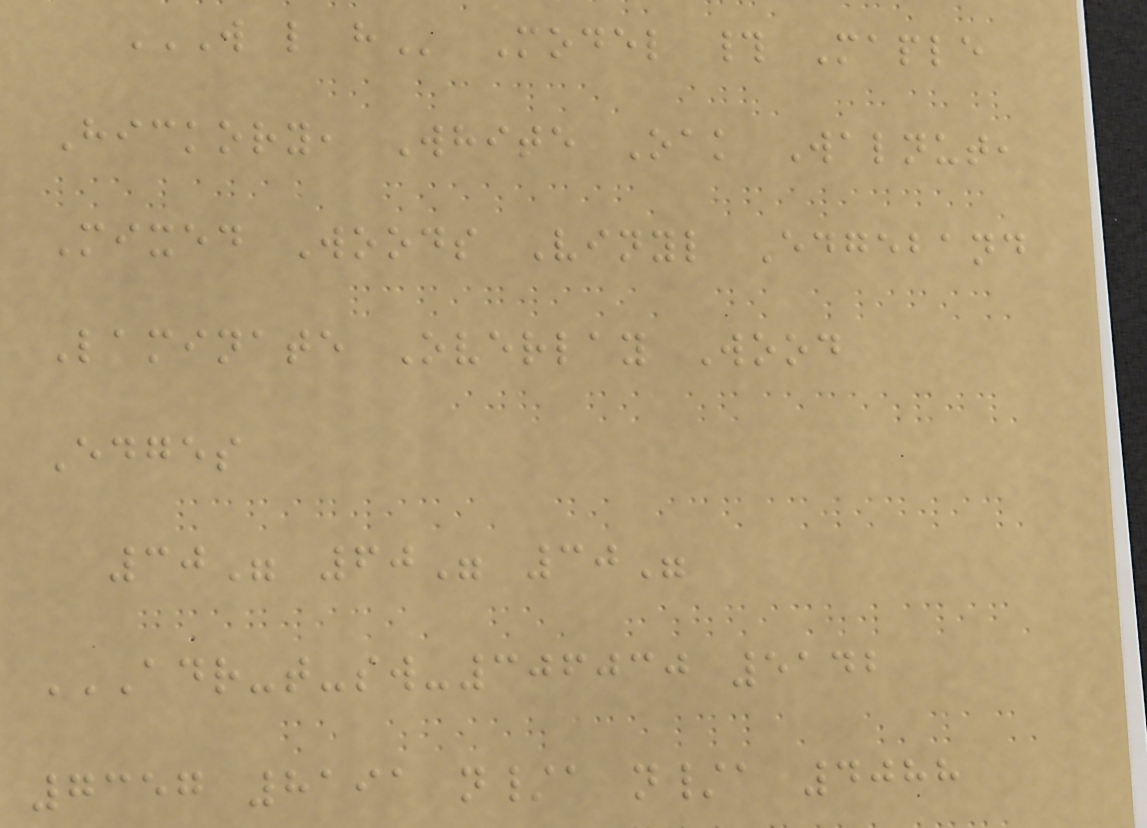W L H Model # Maple
Hickory, White Oak Walnut,
Mixed Woods Vinyl Edgeband
Laminate Overlay Wood
Edges
30" 60" 30"
ADR-T-SW-306030 5142
7357 8191 N/A N/A 4088
